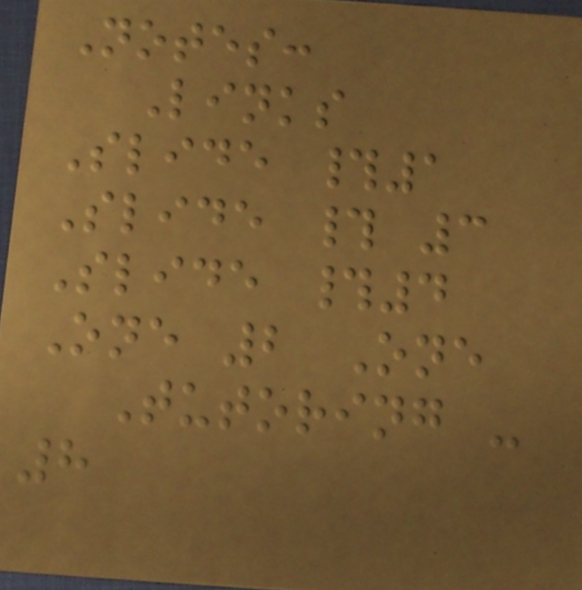Notes:
Links
Slide #1
Slide # 3
Slide #4
One 2 One
Tutoring -
8
